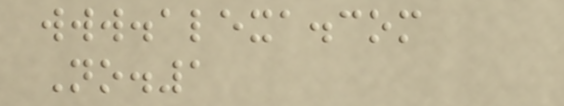www.alexa.com
No.1
